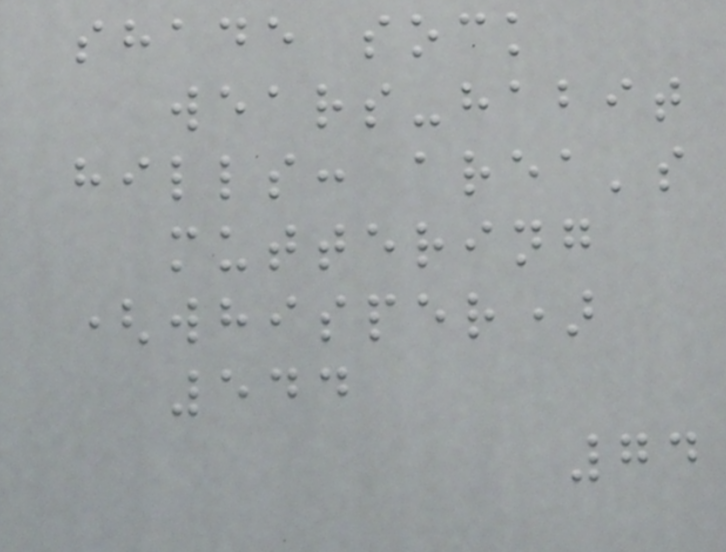shade sock
wears-habit
hills: area's
muttering
(whisper)
544
74
